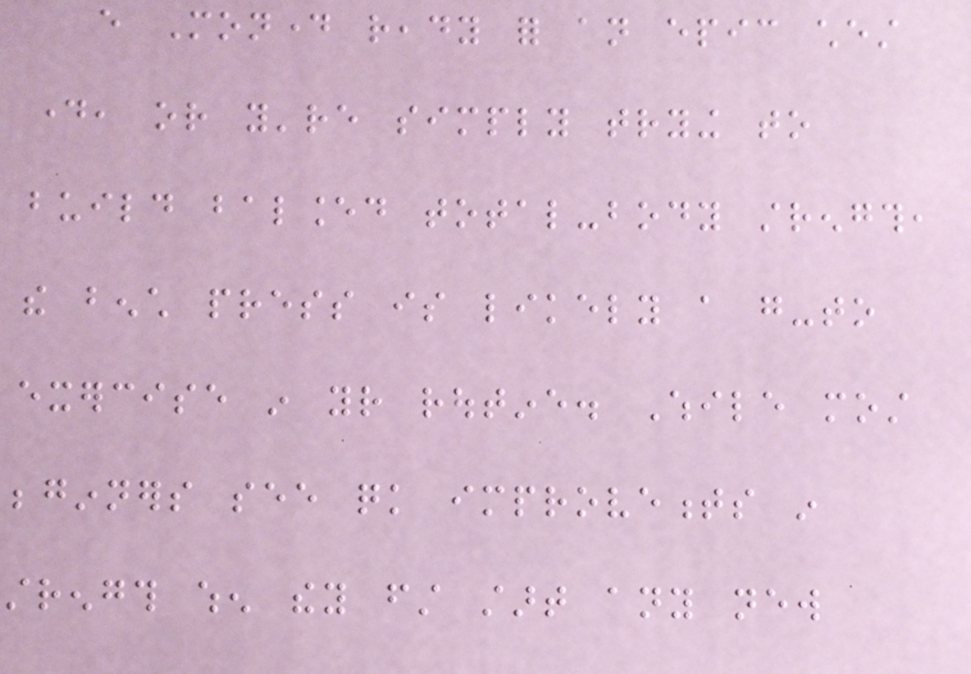every Monday ready for an epic chest
day, or you're simply trying to
build balanced total-body strength,
the bench press is likely a go-to
exercise in your routine. While most
beginners see quick improvements in
strength when they first start any new
